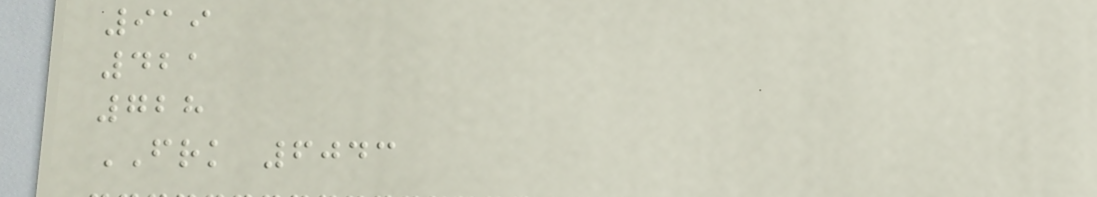919
421
728
FRK 6043
